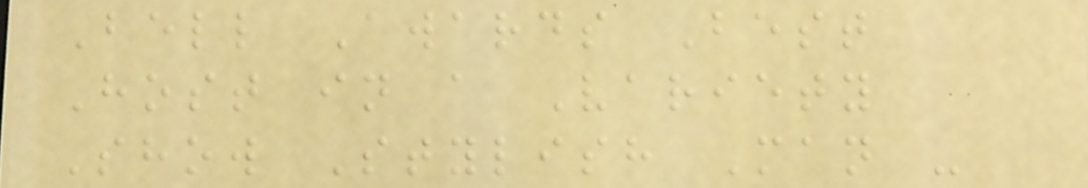Bell Awards Best
Host in a Variety
Show Stylish Man -
